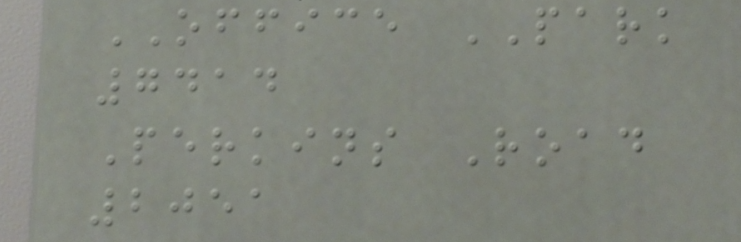OFFICE PARK
7414
Perkins Road
2051
